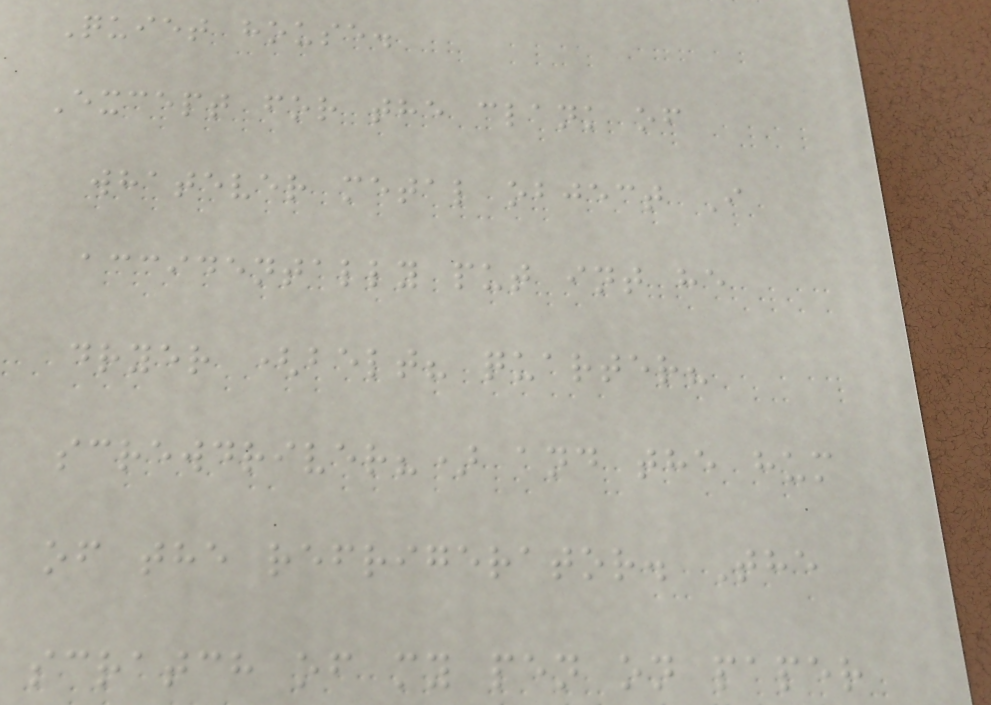Quiet house.
Except for the clank of
whatever metal object I
accidentally put int he
dryer (belt? quarter?
screwdriver?) and the hum
of the refrigerator. The
scratch of my pen on paper
